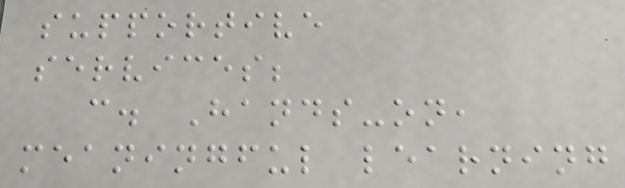supportive
services;
c. Hands-on,
meaningful learning
